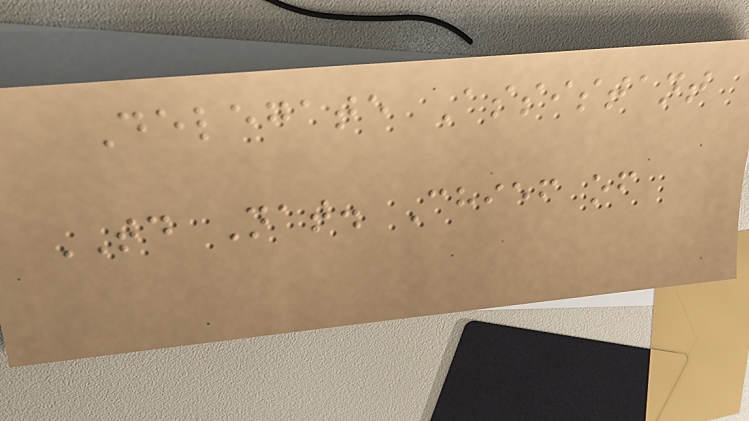Delegate Assistant
TD Nat. Chief of
